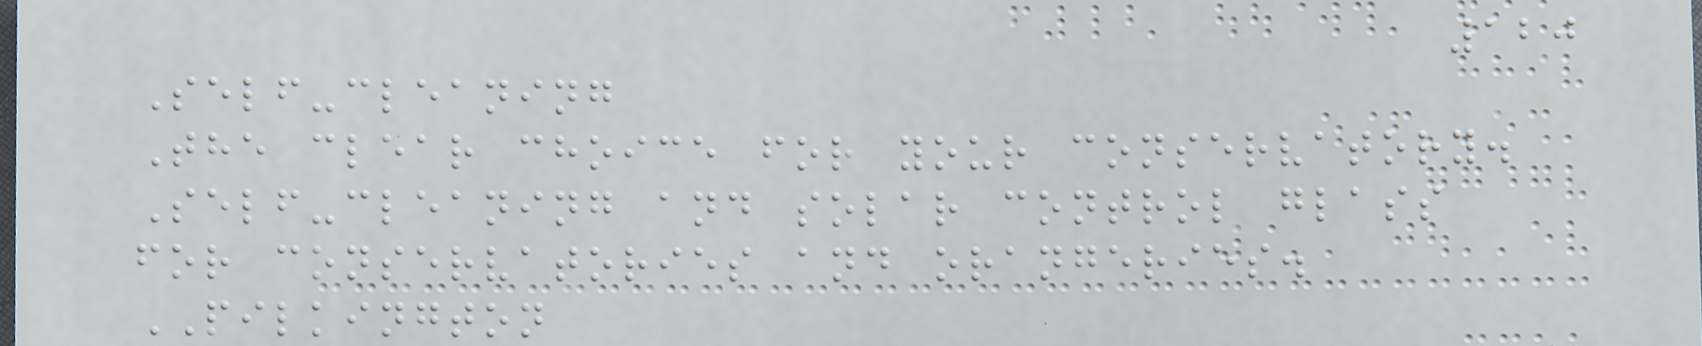120
Self-cleaning
The clear choice for your conservatory.
Self-cleaning and solar control glass
for conservatories and orangeries.
PILKINGTON
